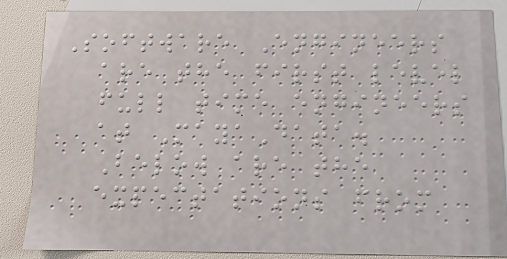Software Engineers
are the first level
full time engineers
at MayaData.
Below are the
expectations from
